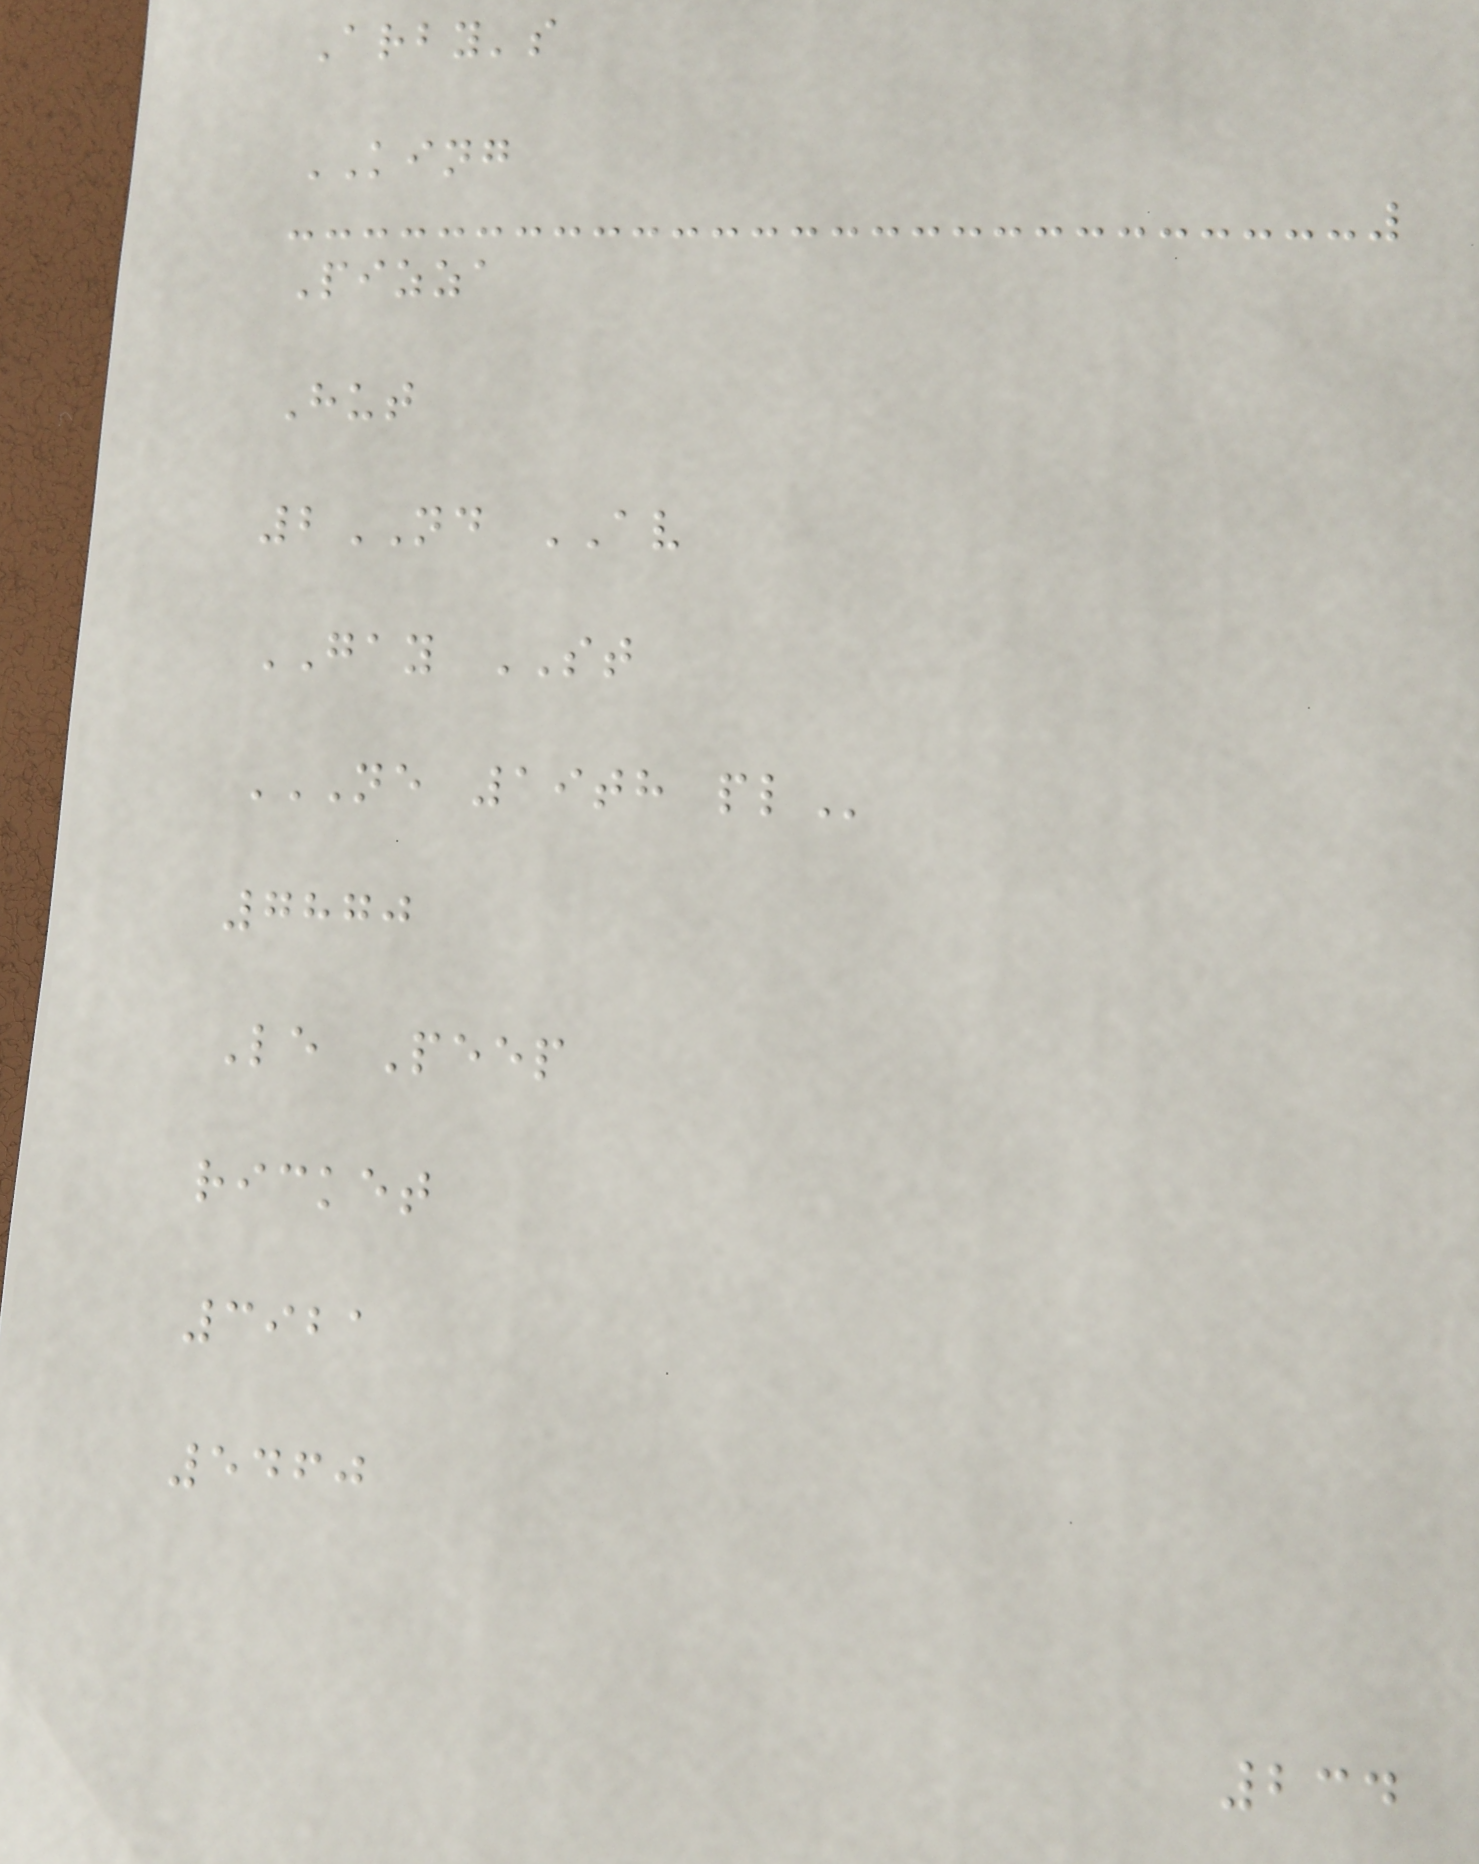Arby's
KING
Pizza
Hut
2ND AV
GAY ST
NE 19TH PL
7870
Le Peep
ricket
3921
5460
234
